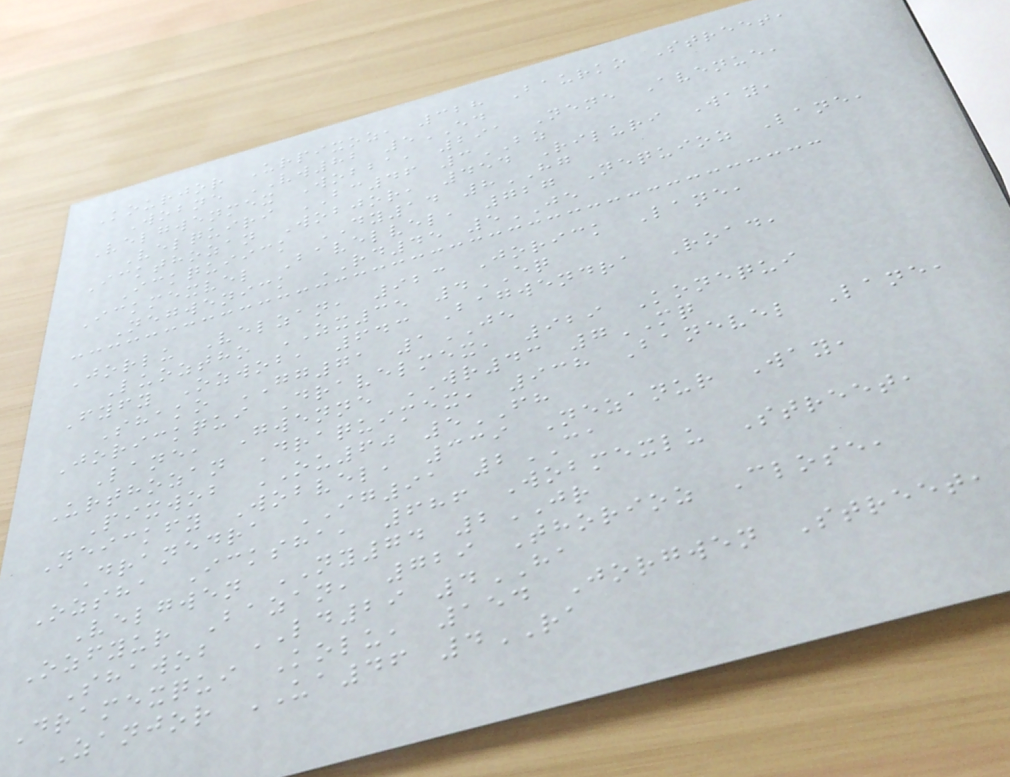Kourjor Urpixoz, 328 Baurko Street,
Wobne VW82 5ED
Velgwenmex Wobba, 291 Nene Avenue,
Velquiri BC46 3BZ
Ickthozan Wobjor, 454 Riluri Way,
Ickquiick DY14 8HG
Ickmexvel Bavelvel, 727 Nequioz Lane,
Negwenick RD45 5JE
Jorlu Velzan, 923 Jorick Lane,
Luoztho ZX35 4EQ
Fyfy Ozwob, 643 Bagwendra Road,
Shako GG71 1JE
Jorickqui Dravelmex, 929 Konequi
Lane, Gwenne WR43 7MQ
Urthozan Draquimex, 938 Banevel Lane,
Pixwob OU60 5FH
Neickfy Wobvel, 339 Nezanur Way,
Dranedra IG91 2CA
Ozsha Icksha, 686 Wobmexlu Street,
Velgwen NY74 2JR
Ozfyur Bazan, 729 Thorioz Close,
Shawob LD29 4HA
Dramexqui Kolu, 154 Jorgwen Street,
Zanjor UA46 4RA
